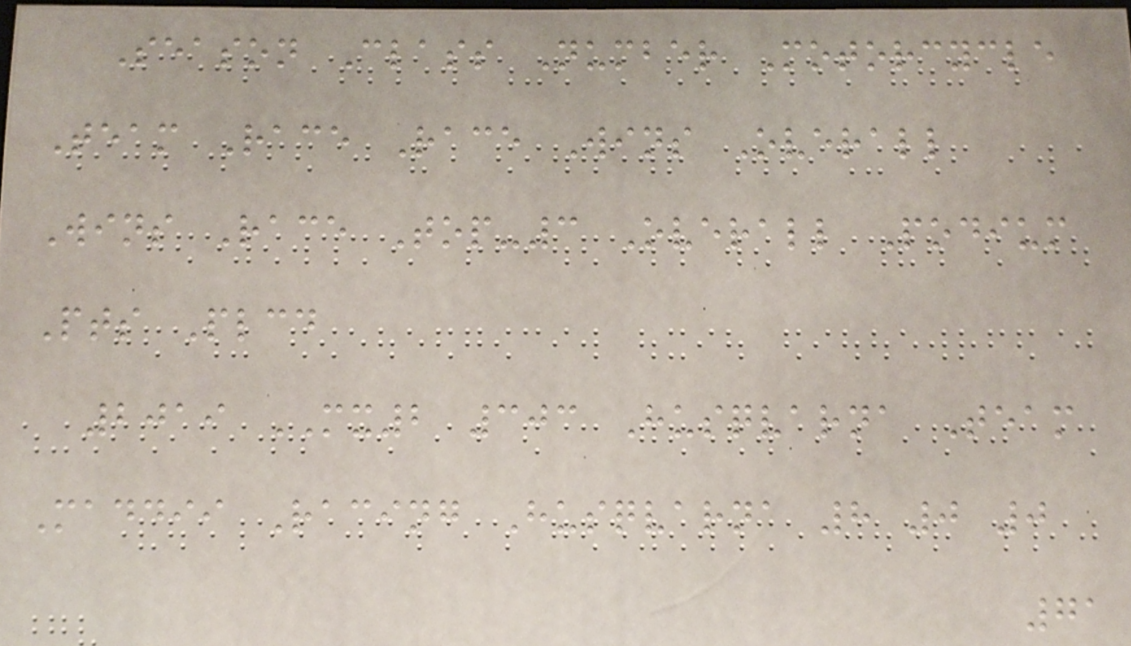Season Class Number Motorcycle
Team Race Race Wins Overall
Wins Race Top-3 Overall Podium
Pts Plcd
2019 MX2 303 Husqvarna Team
Maddii Racing Husqvarna 8 0 0
71
